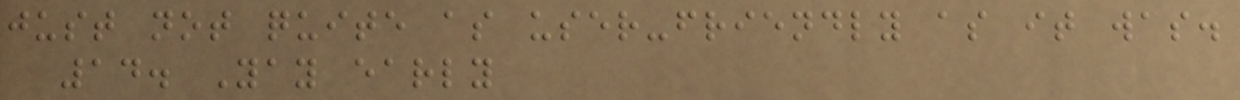just not quite as user-friendly as it was.
14. Yay early
